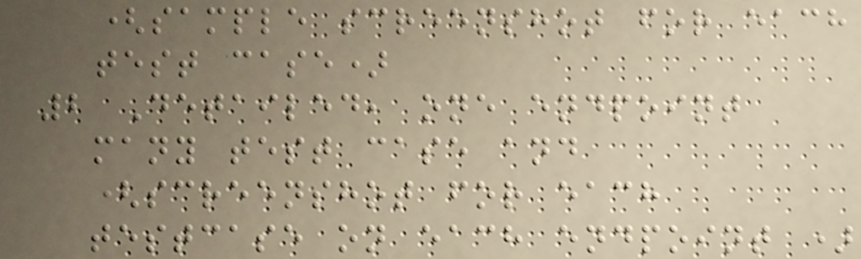(sample screenshot for each
test case)
2 Detailed, one endpoint
many test case and
(screenshot for each
testcase on each endpoint )
